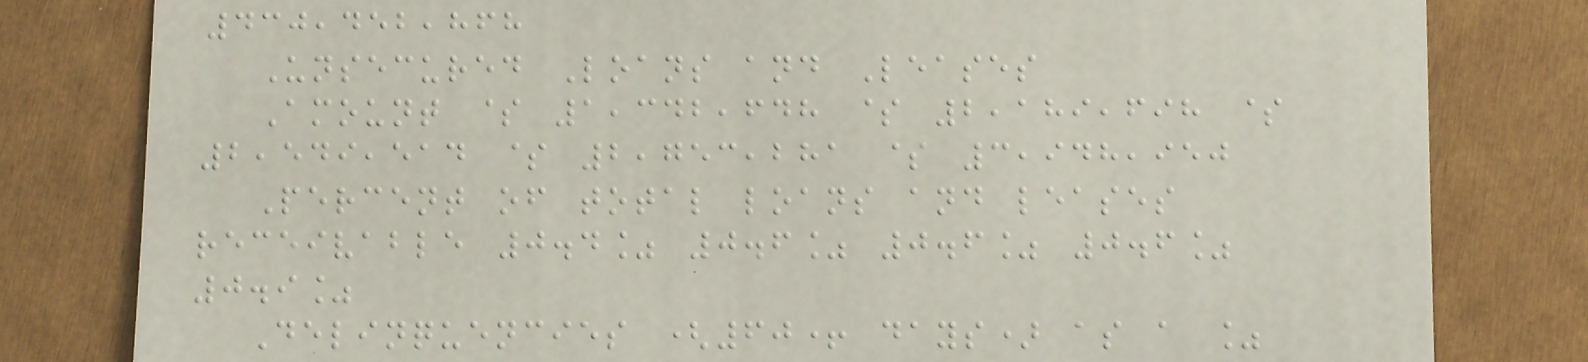430,452,868
Unsecured Loans and Leases
Amount $ 1,342,648 $ 2,189,698 $
2,549,514 $ 2,753,281 $ 3,948,950
Percent of total loans and leases
receivable 0.4% 0.6% 0.6% 0.6%
0.9%
Delinquencies (60+ days) as a %
